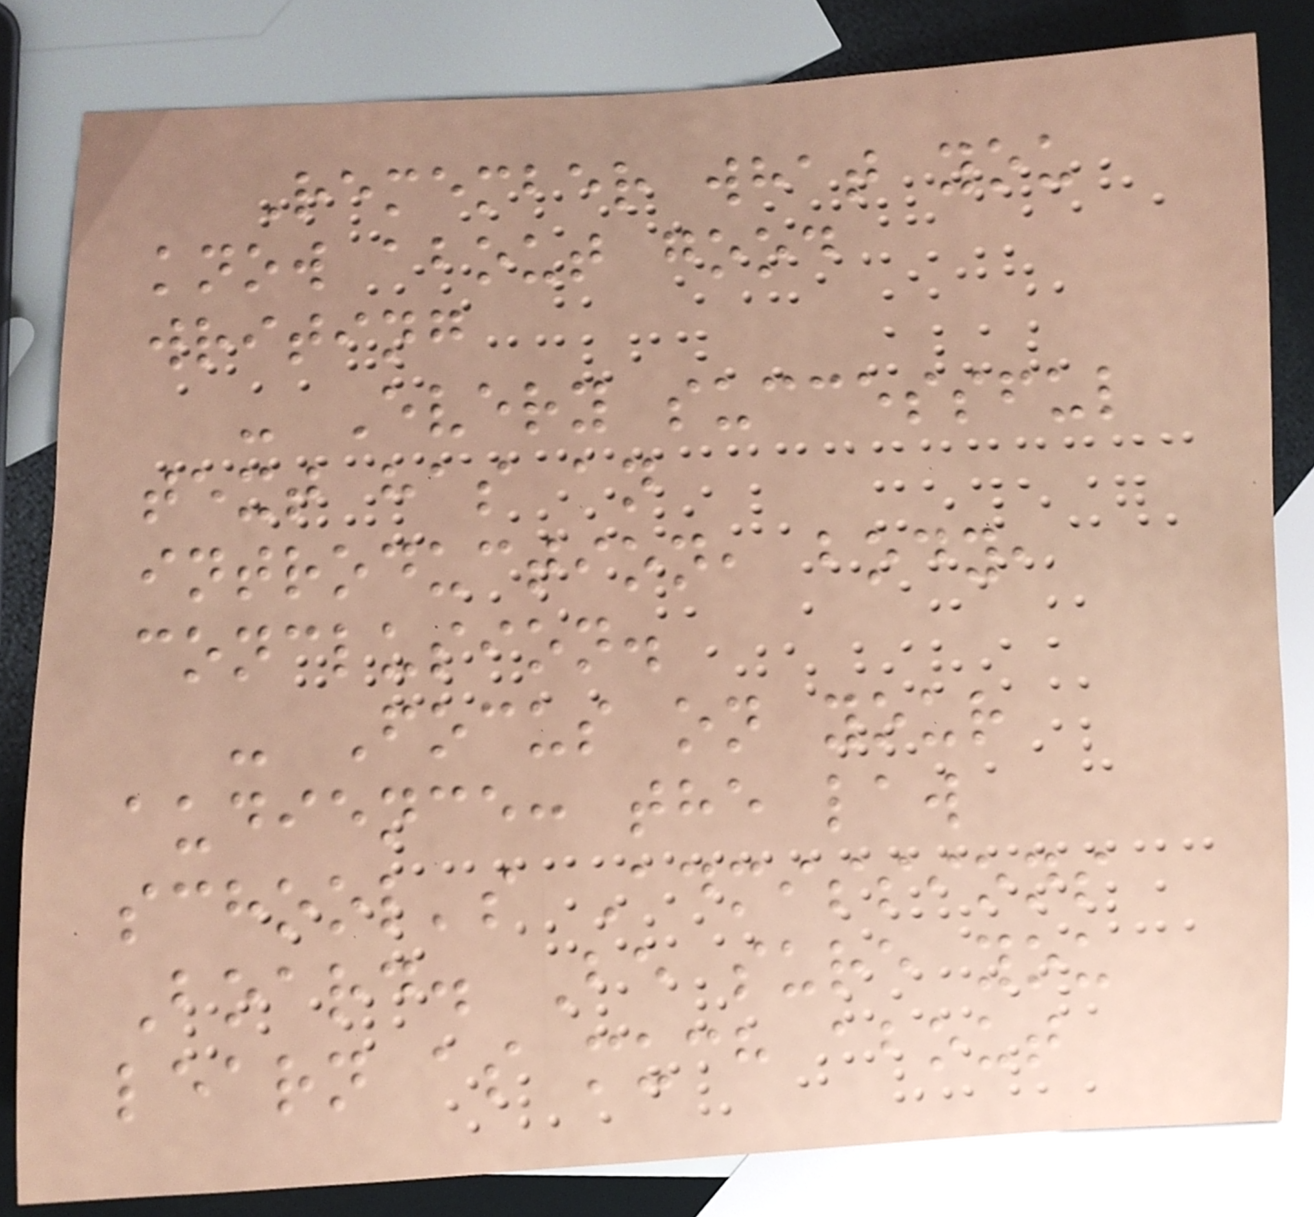Remember what you
know about good
writing
- Every successful
text has an
introduction, body,
conclusion.
- Focus on your
audience: the law
school's Admissions
Board. Be sure you
learn as much about
